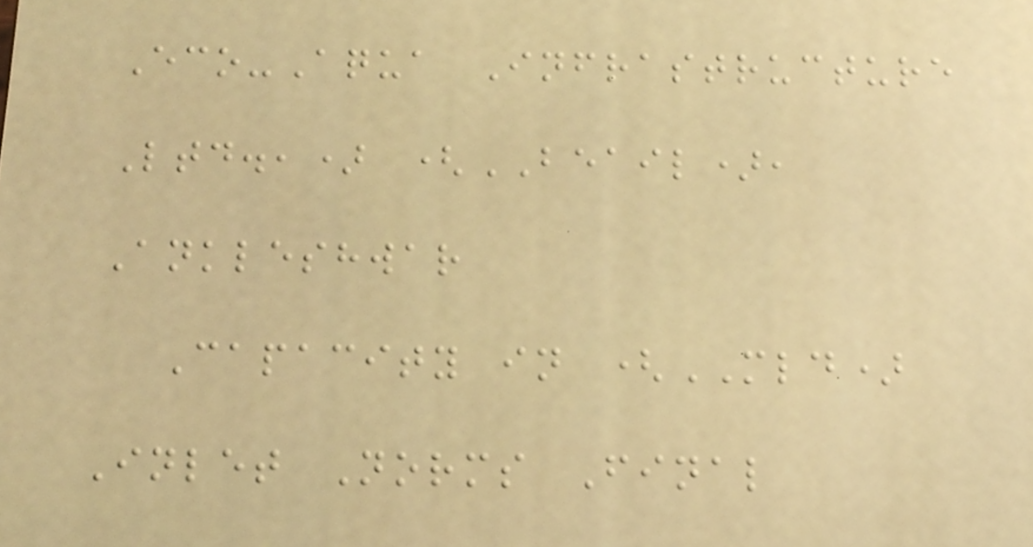Eco-Aqua Infrastructure
Ltd.,) (BEAIL),
Ankleshwar
Capacity in (MLD)
Inlet Norms Final
